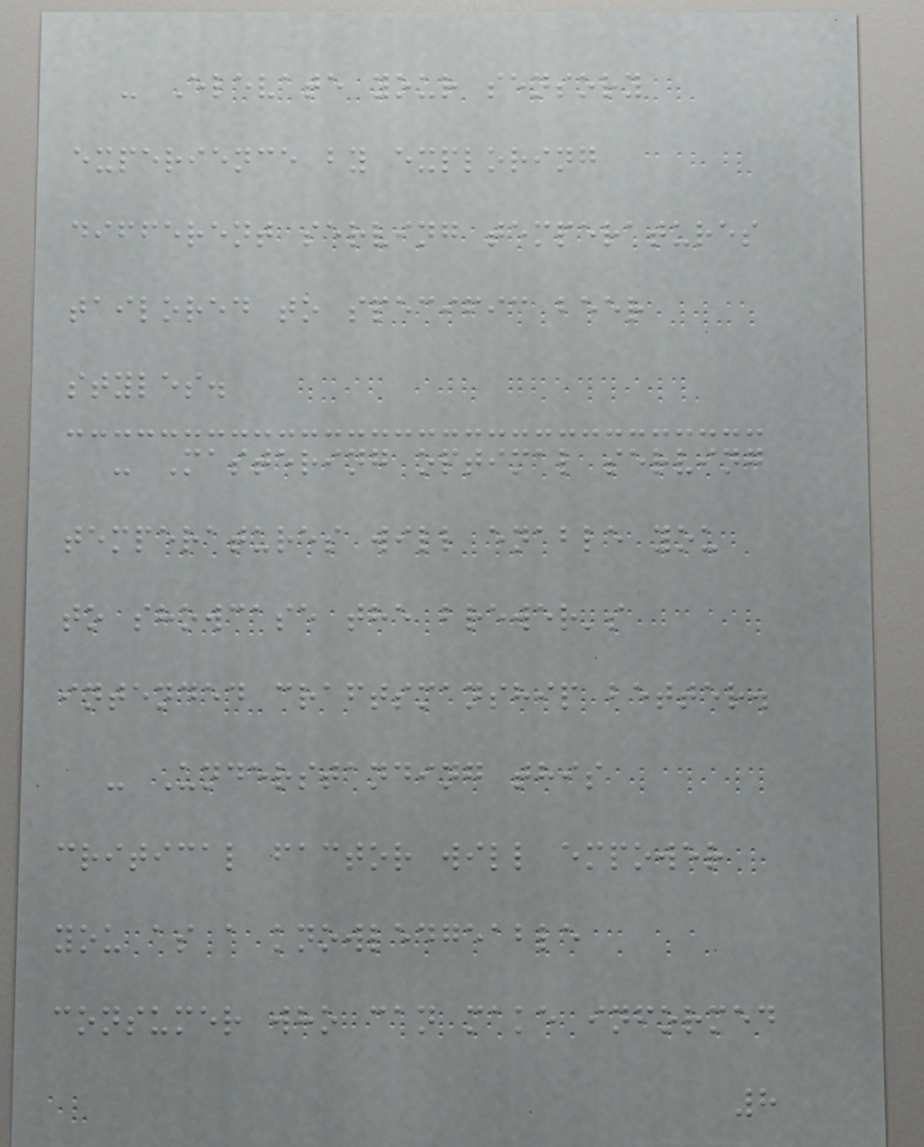- Elevate your sensory
experience by exploring
different serving temperatures
tailored to specific beer
styles.
- Mastering optimal serving
temperatures will enable you
to showcase the brewer's
intended craftsmanship better.
- Understanding this
critical factor will empower
you as a knowledgeable
consumer who can make informed
8
